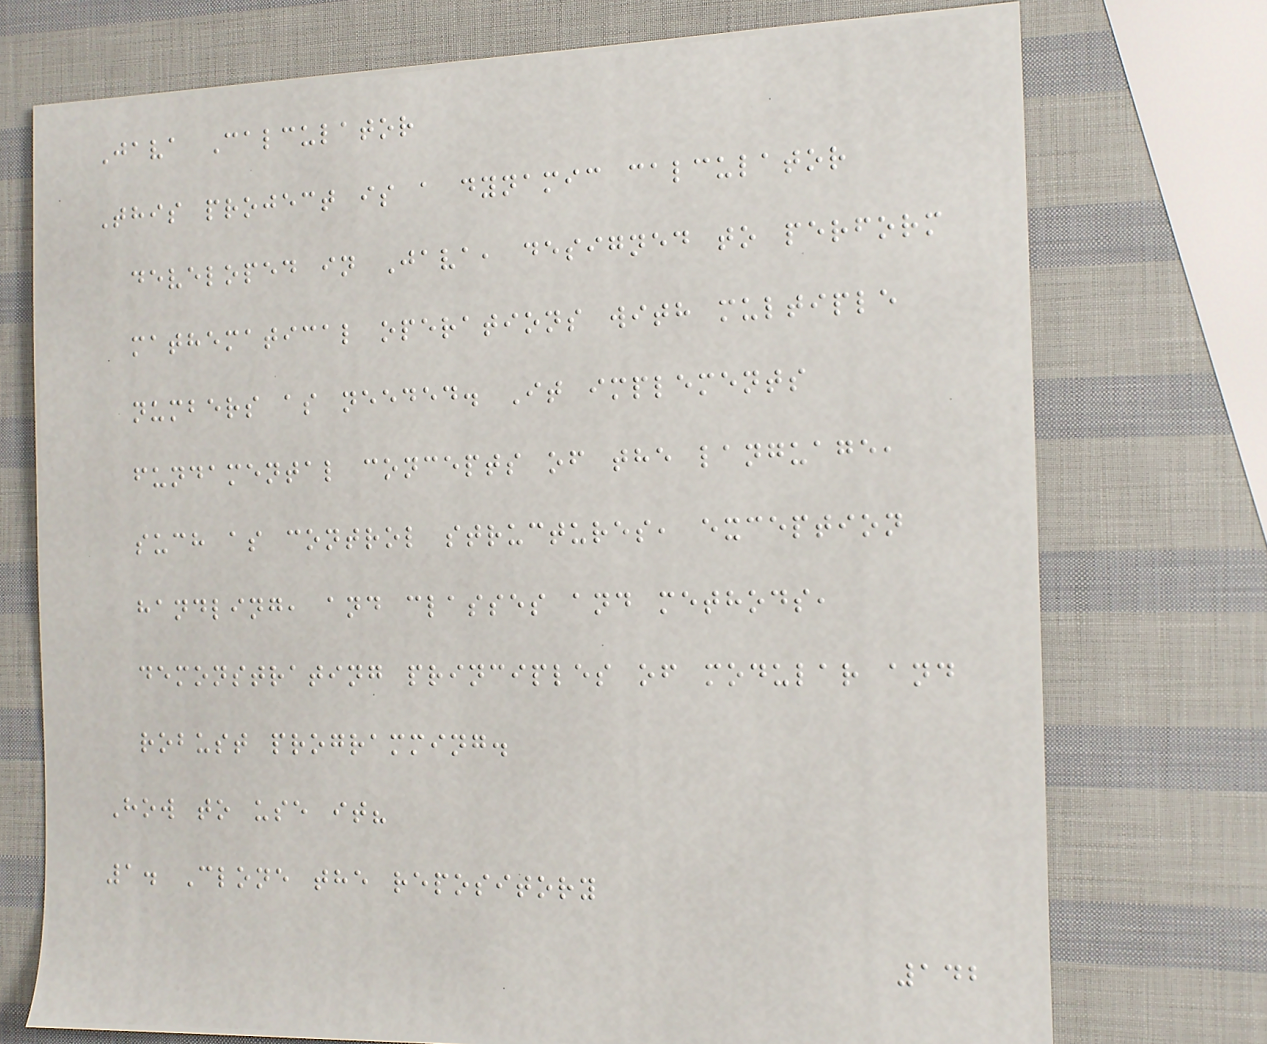Java Calculator
This project is a dynamic calculator
developed in Java, designed to perform
mathematical operations with multiple
numbers as needed. It implements
fundamental concepts of the language,
such as control structures, exception
handling, and classes and methods,
demonstrating principles of modular and
robust programming.
How to use it?
1. Clone the repository
142
